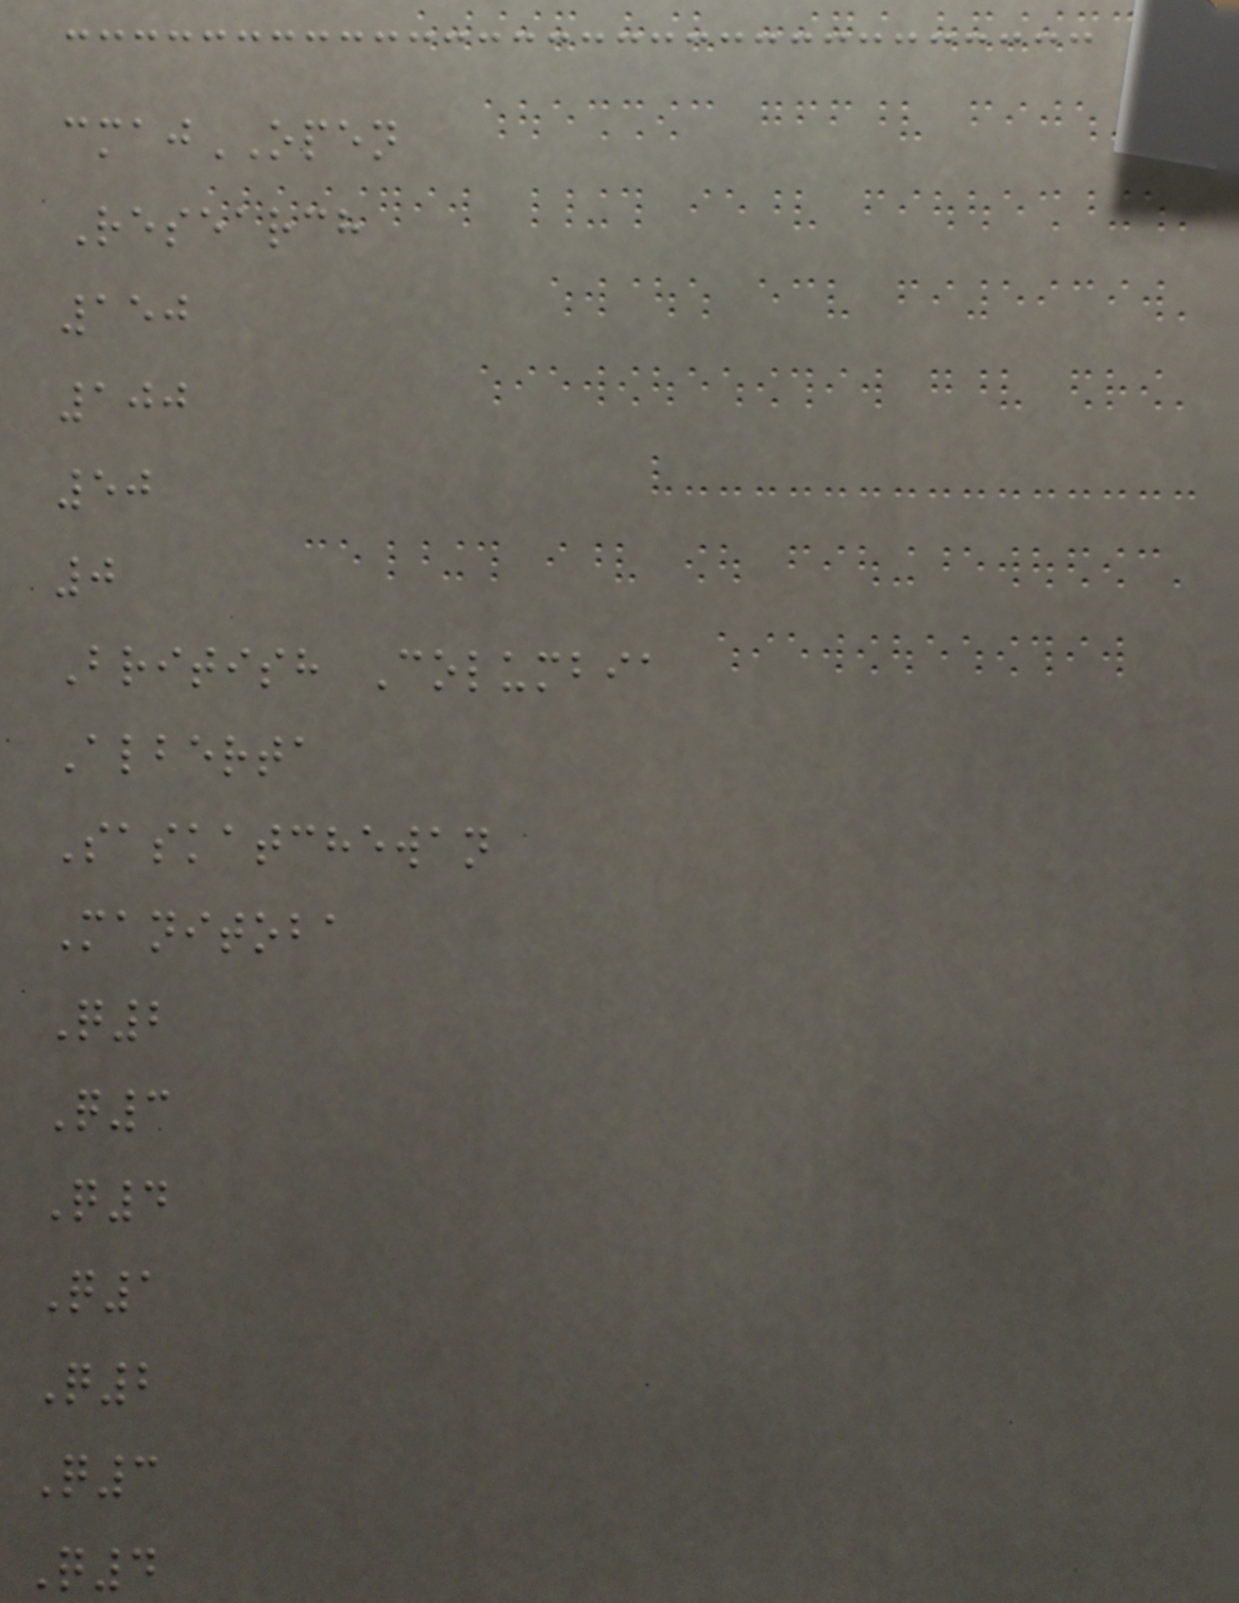cmajOPEN
Research
150
100
50
0
British Columbia
Alberta
Saskatchewan
Manitoba
Q2
Q3
Q4
Q1
Q2
Q3
Q4
